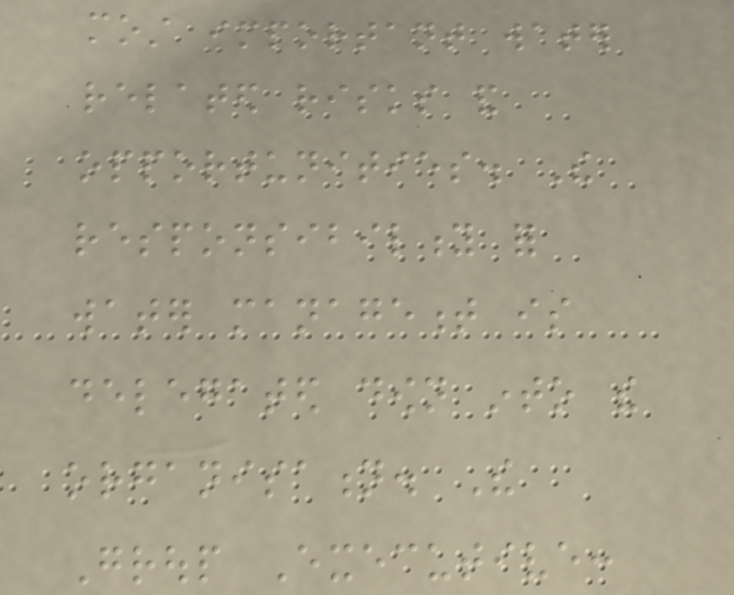most important water
related risks and
opportunities. The
responsibility for
water management is
delegated down into the
organisation. The
Group Executive:
